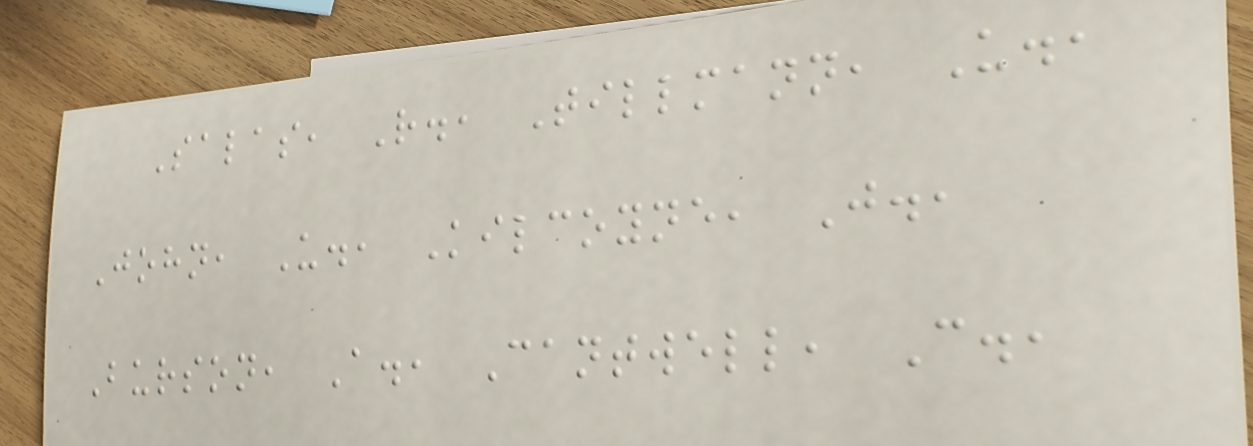Salas, R., Tillmann, U.,
John, U., Kilcoyne, J.,
Burson, A., Cantwell, C.,
